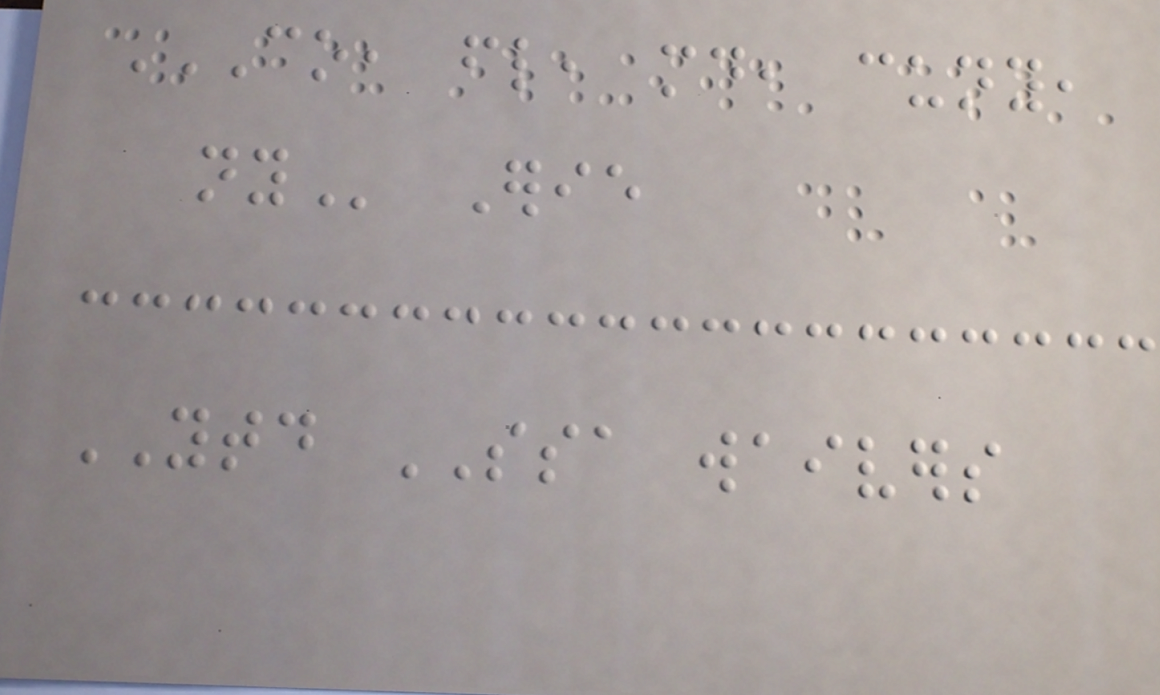CO, FL, MD, CUNY,
NY Erie
YTD SSA waivers
